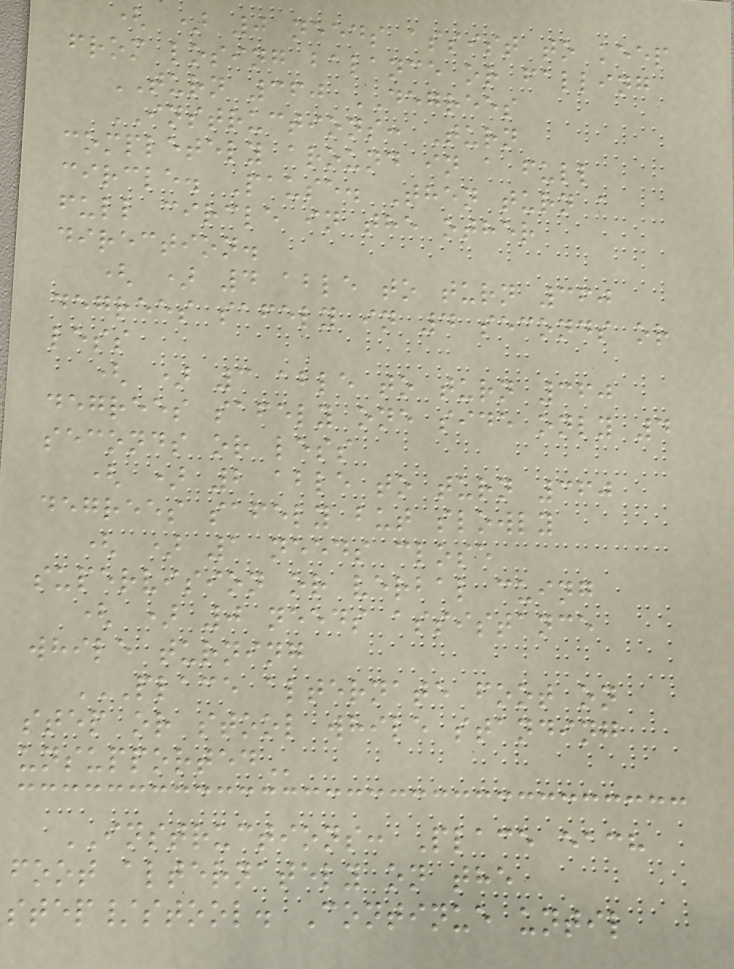( ) 0 needs assist to keep
from losing balance or falling
TURN 360 DEGREES
INSTRUCTIONS: Turn
completely around in a full
circle. Pause. Then turn a
full circle in the other
direction.
( ) 4 able to turn 360
degrees safely in 4 seconds or
less
( ) 3 able to turn 360
degrees safely one side only 4
seconds or less
( ) 2 able to turn 360
degrees safely but slowly
( ) 1 needs close
supervision or verbal cuing
( ) 0 needs assistance
while turning
PLACE ALTERNATE FOOT ON
STEP OR STOOL WHILE STANDING
UNSUPPORTED
INSTRUCTIONS: Place each
foot alternately on the
step/stool. Continue until
